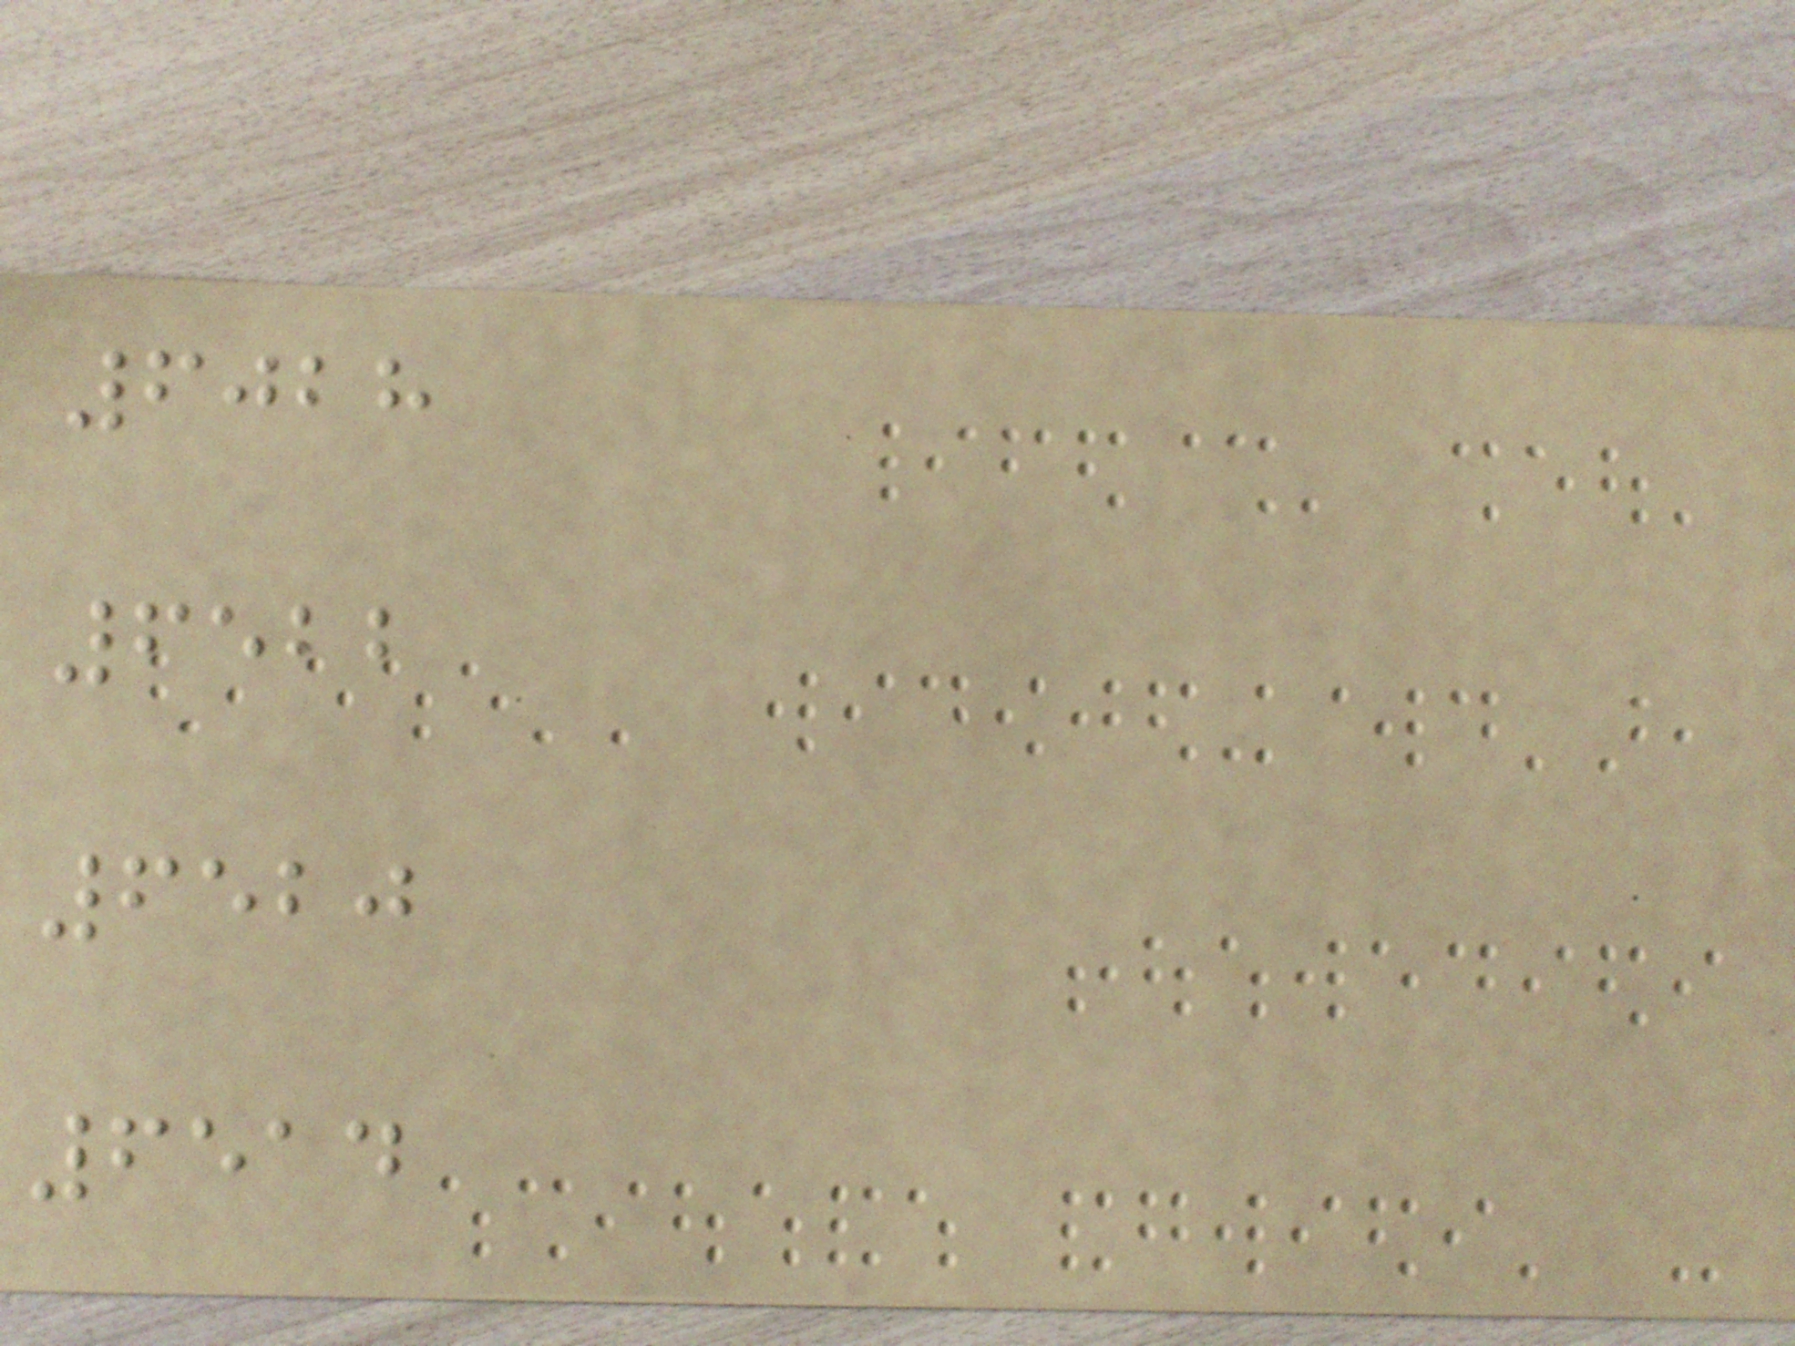6028
6522
6520
6514
